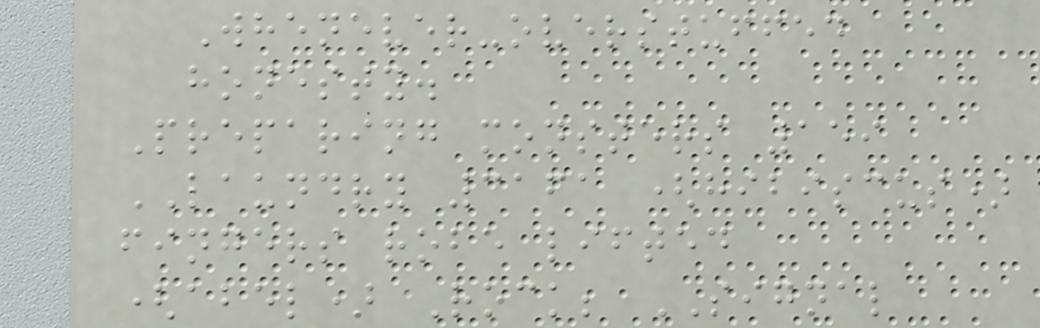Whenever-overstuffed
honesty.
Preparing monsters 159
LAUNDRY 3161 (hibiscus)
fingers robe lifted
(abel) Rock; SIGNAL
